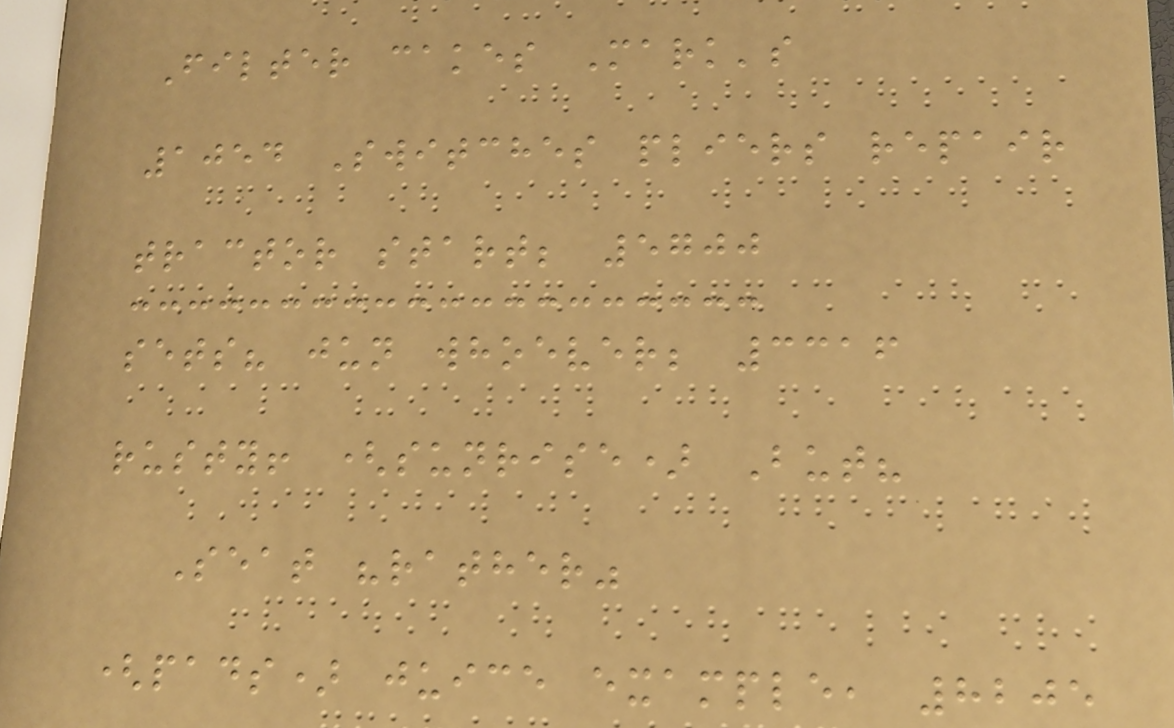Filter cakes Mark's
1054 Switches pliers repair
tractor start; 5700
sets? jun whoever; 3316
rusty! (sunrise) But?
Seat "rather"
(pads) juice example, 8205
